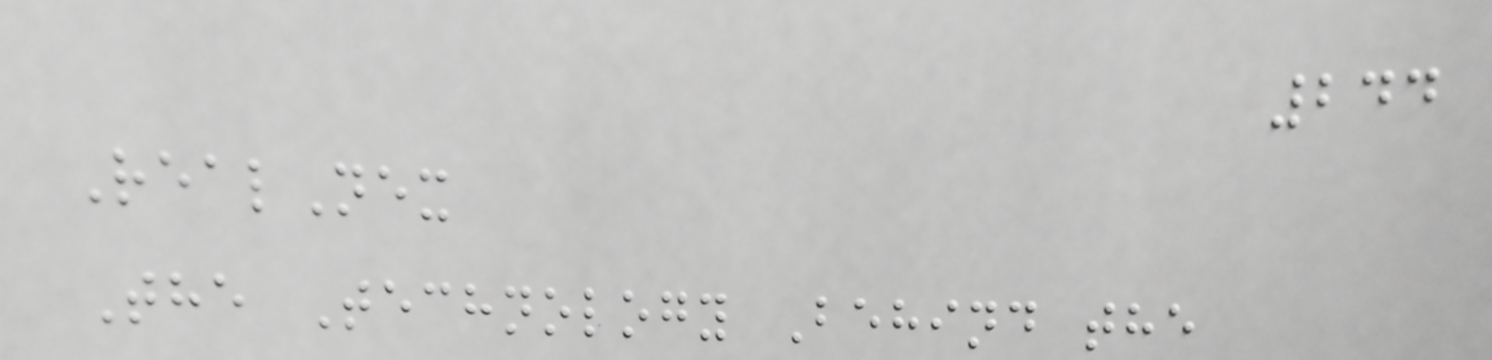244
RealNex
The Technology Behind the
